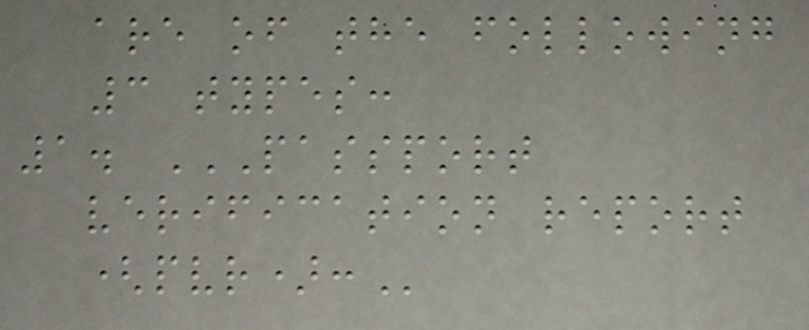are of the following
3 types:
1. PASSPORT
VERIFICATION REPORT
(PVR):
